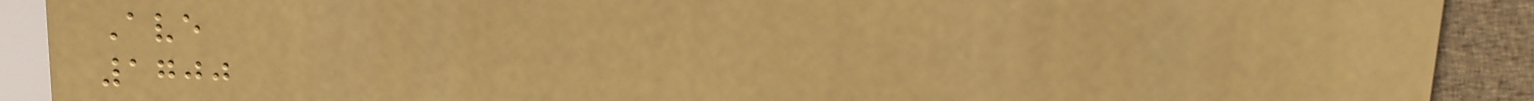Ave
1700
